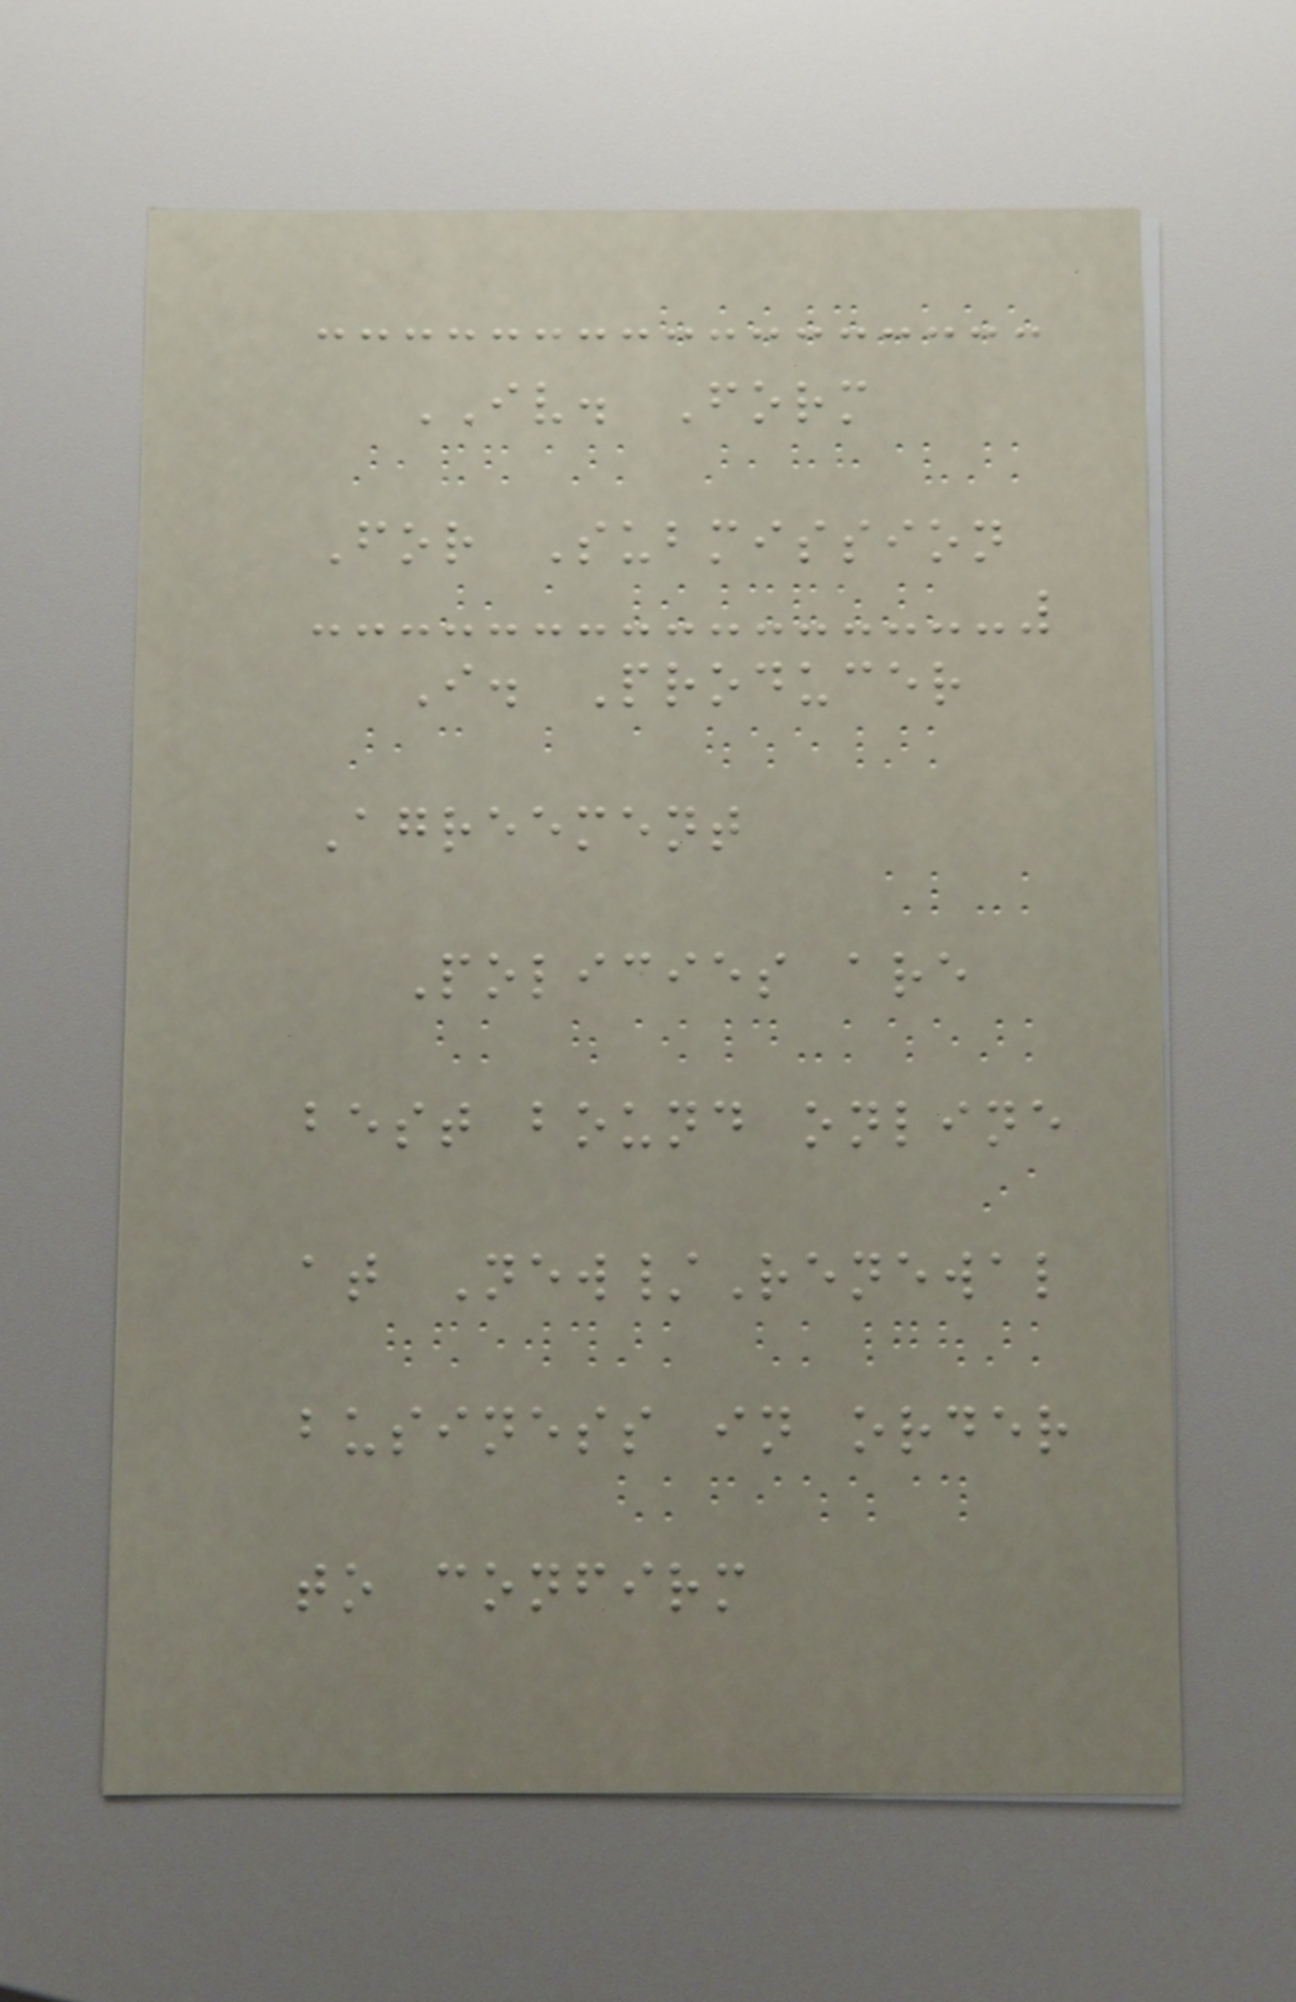IV. Form
For Submission
I. Producer
Agreement
Policies are
best bound online
at New/Renewal
business in order
to confirm
